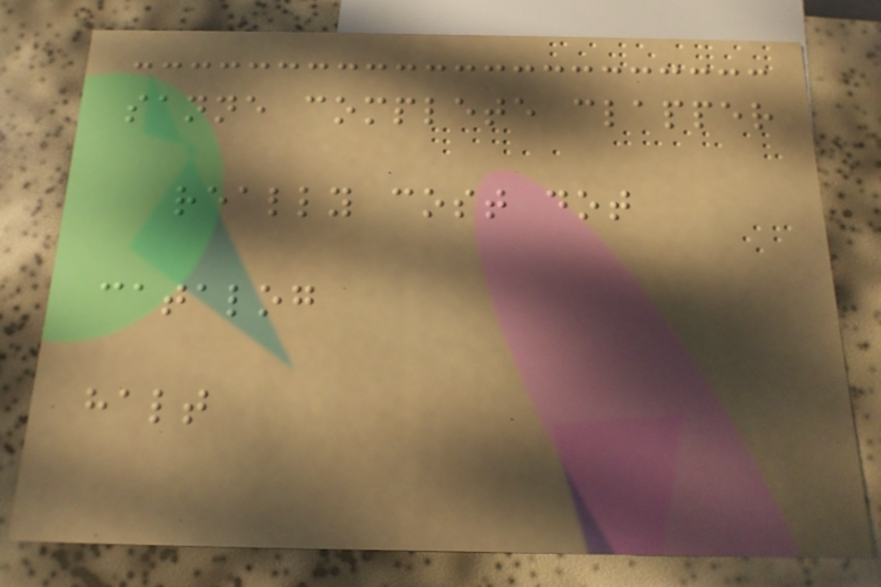sanne complete clapper
really cost dot
catalog
halt
